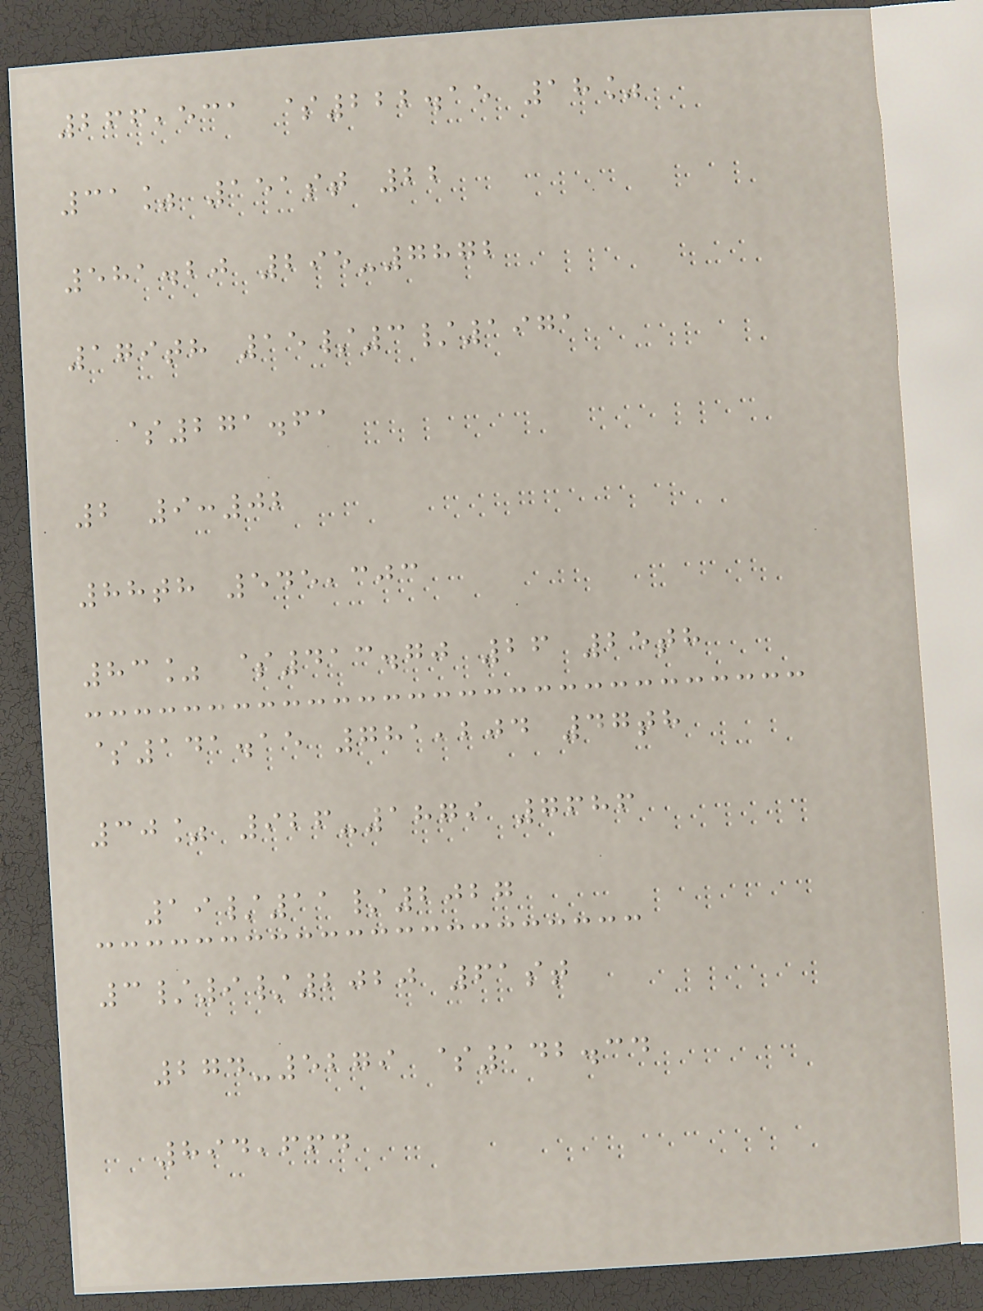266,531 $222.15 18%
31% 151st 22
581.20 295-7872
179th 15/3/1971
$271.61
2 9:02
88th 545,303
83% $413.70 26 25th
$141.15 781,204 47th
30% 926-1879 7686
19/11/2027
3/9/2020 61st
274-5279 $142.34
894,664
